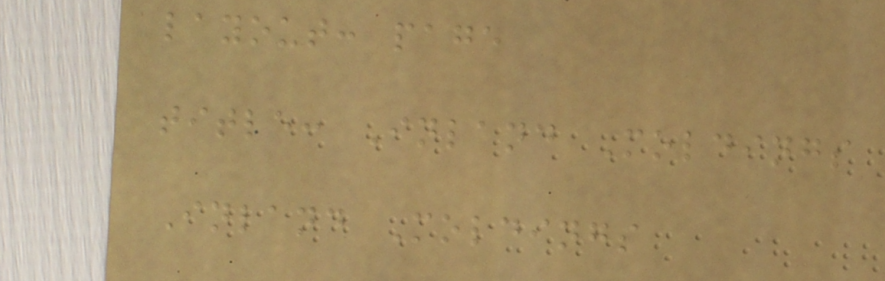layout: page
title: Inland Moldings
Inland Moldings
